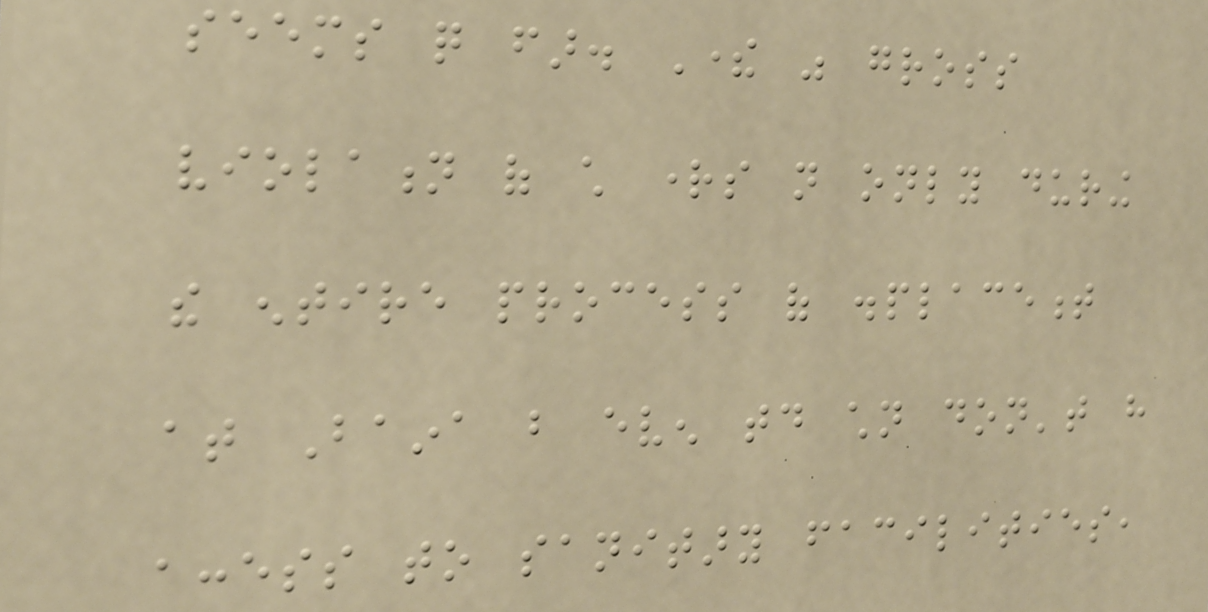seems quite far. There was gross
violation of child rights not only during
the entire process of displacement
at Baina but even today children don't have
access to sanitary facilities,
